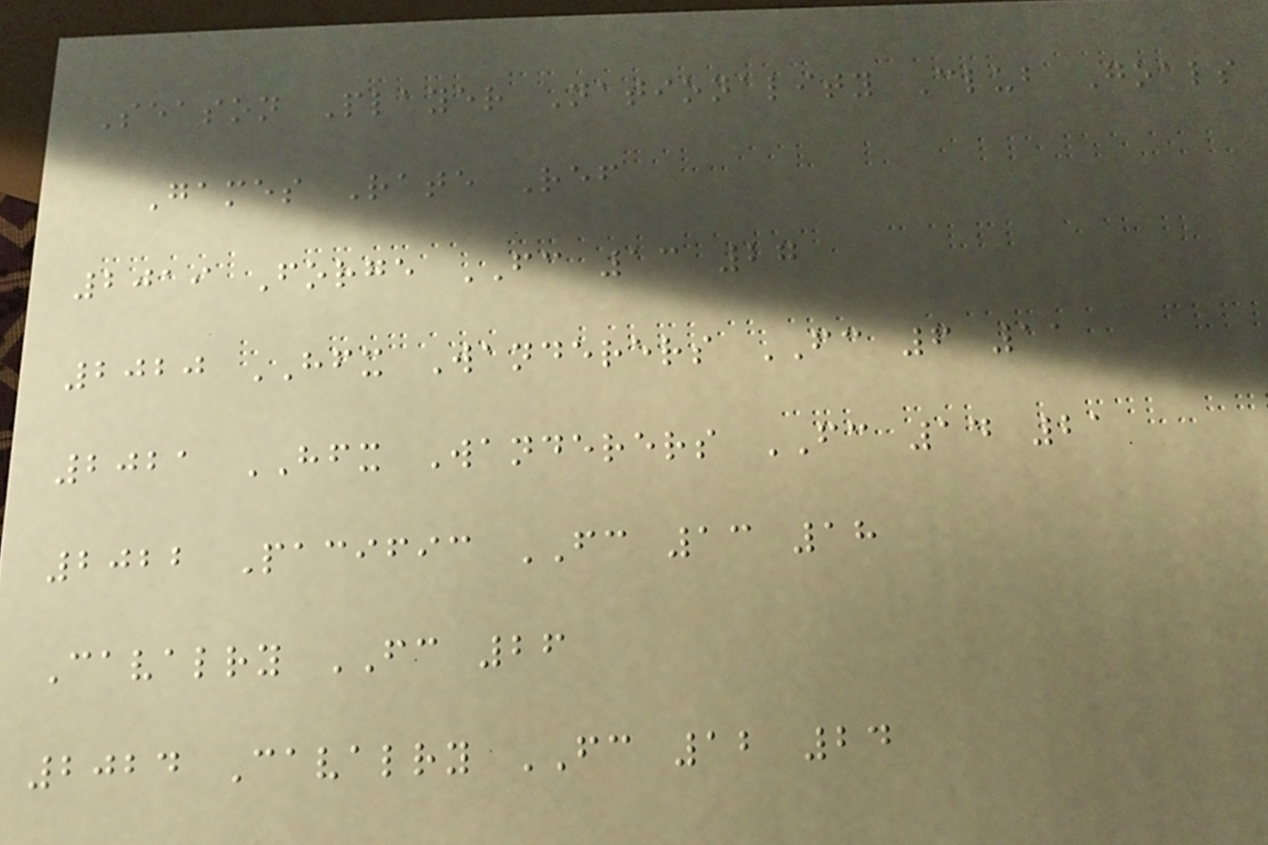Season Player Nationality Club Goals
Games Rate Ref
2019 Forge FC 13 27
2020 HFX Wanderers FC 6 11
2021 HFX Wanderers FC 14 21
2022 Pacific FC 13 18
Cavalry FC 26
2024 Cavalry FC 12 24
